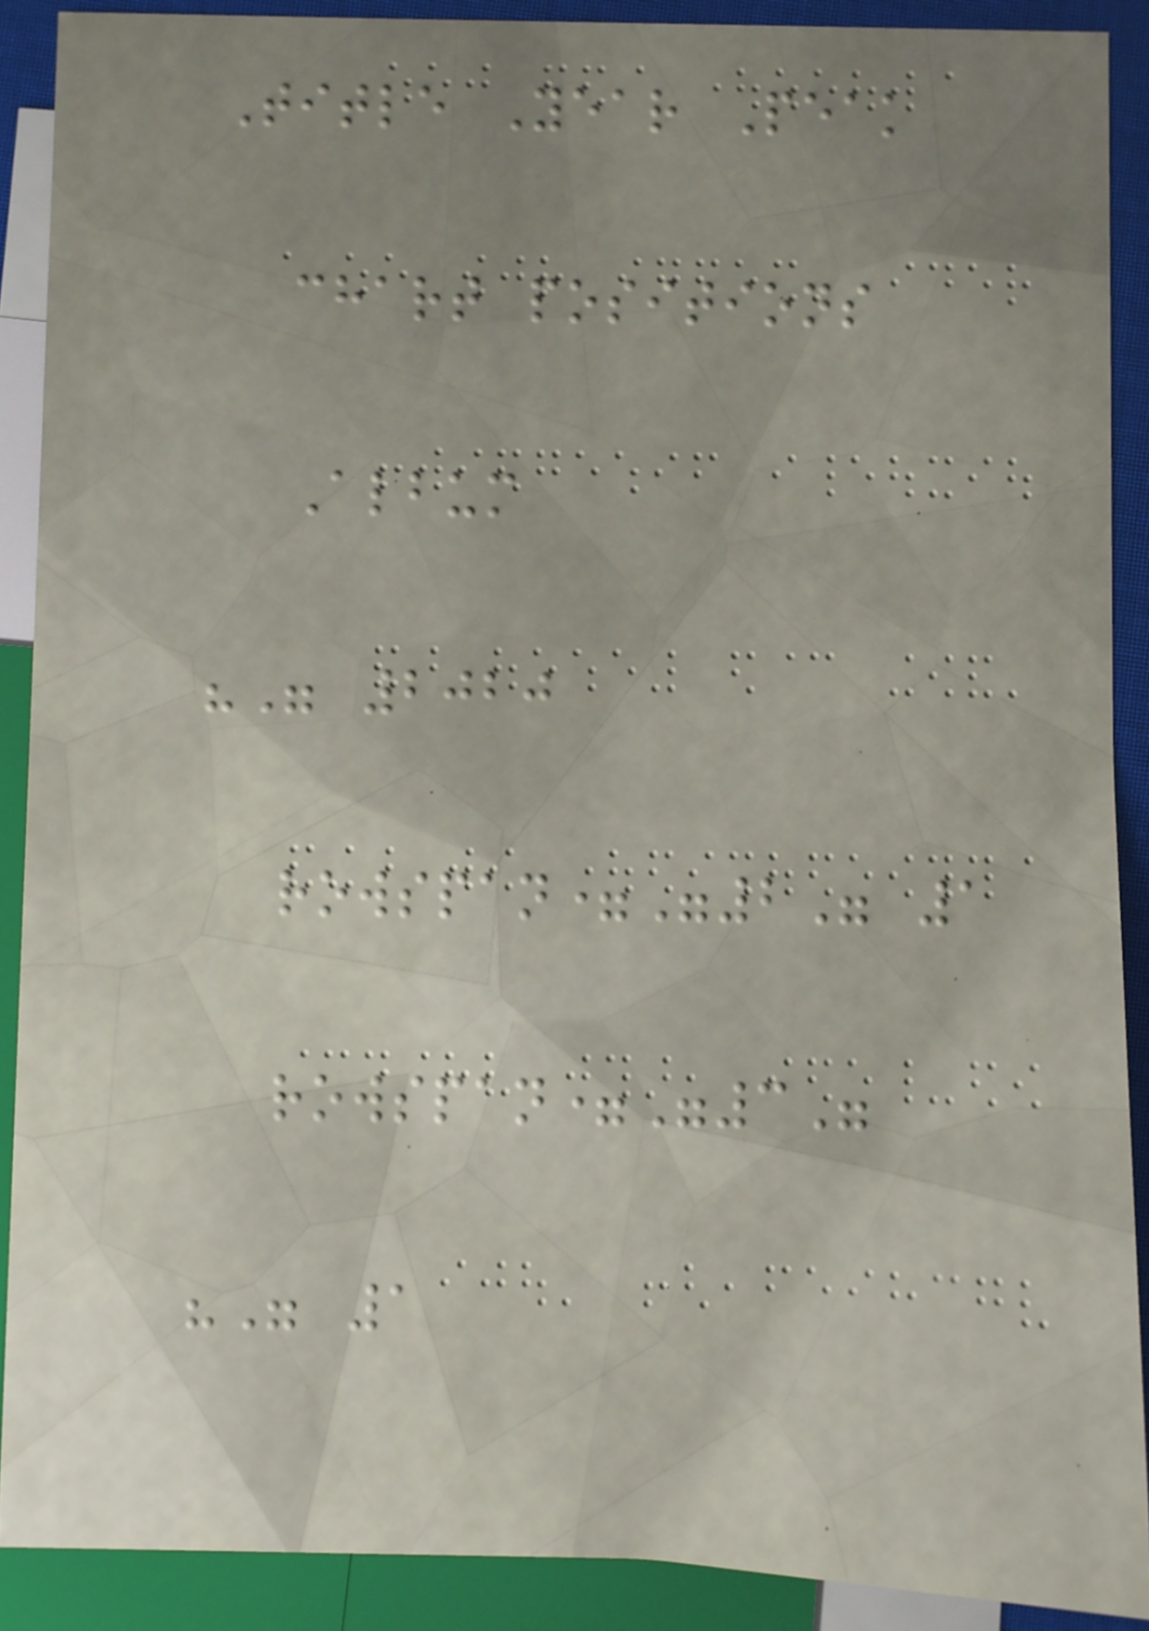Title Year Peak
chart positions
Album
"" 2020
rowspan="2" 1
rowspan="3"
"" 1
